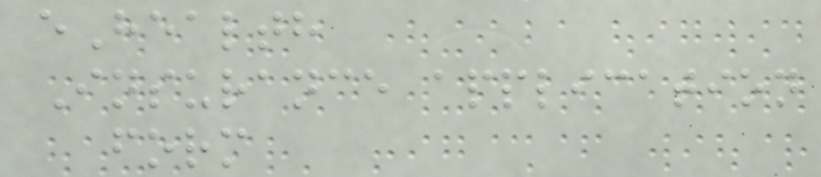eHealth
Insurance application
form
